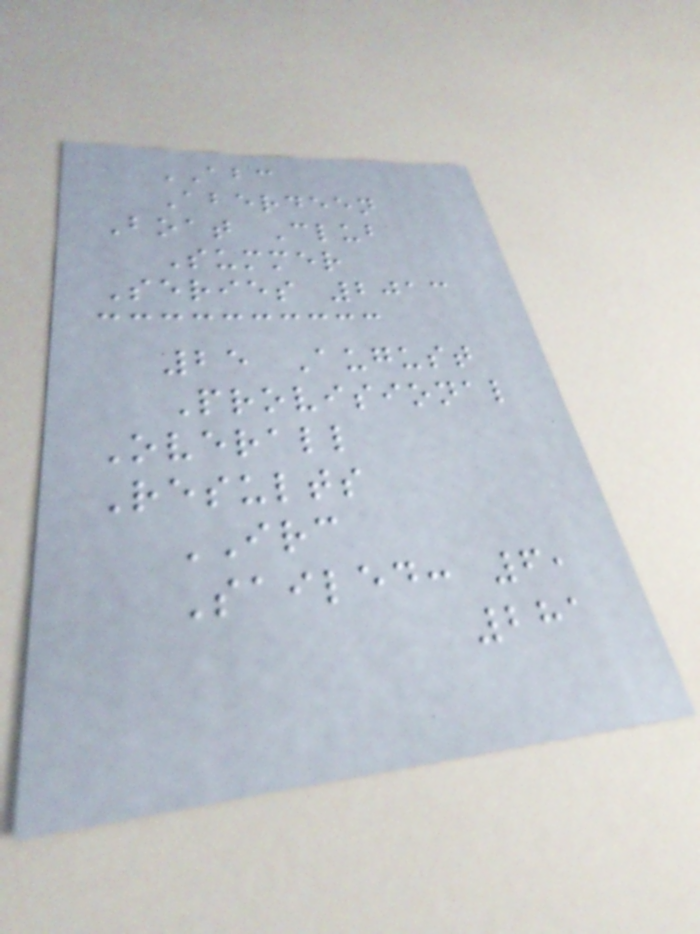ABC
Aberdeen
Boat Club
Summer
Series 2013
25 August
Provisional
Overall
Results
IRC
Sailed: 6,
281
